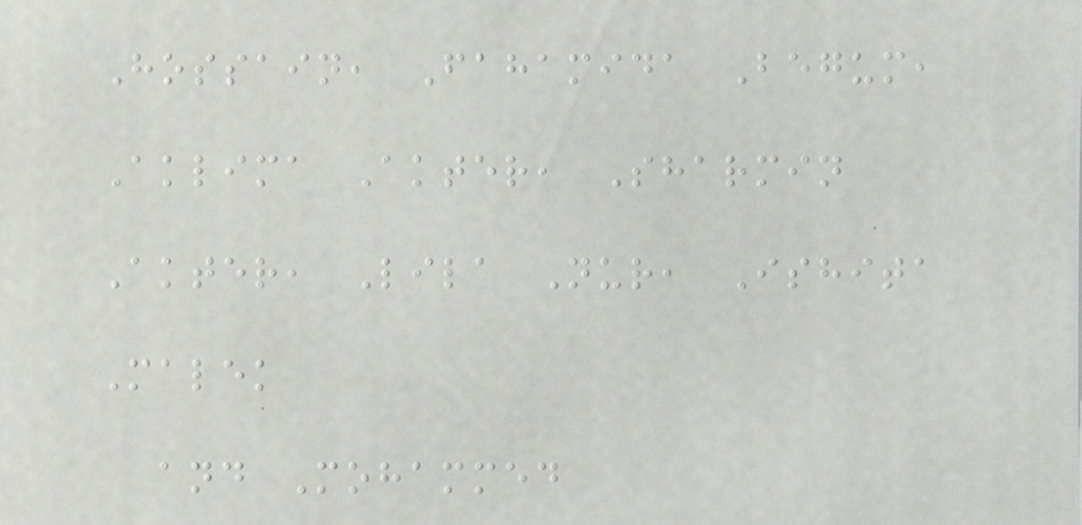Hossain, Fahamida Begum,
Aklima Akter, Sharmin
Akter, Lila Nur, Ishita
Malek
and Mohammed
